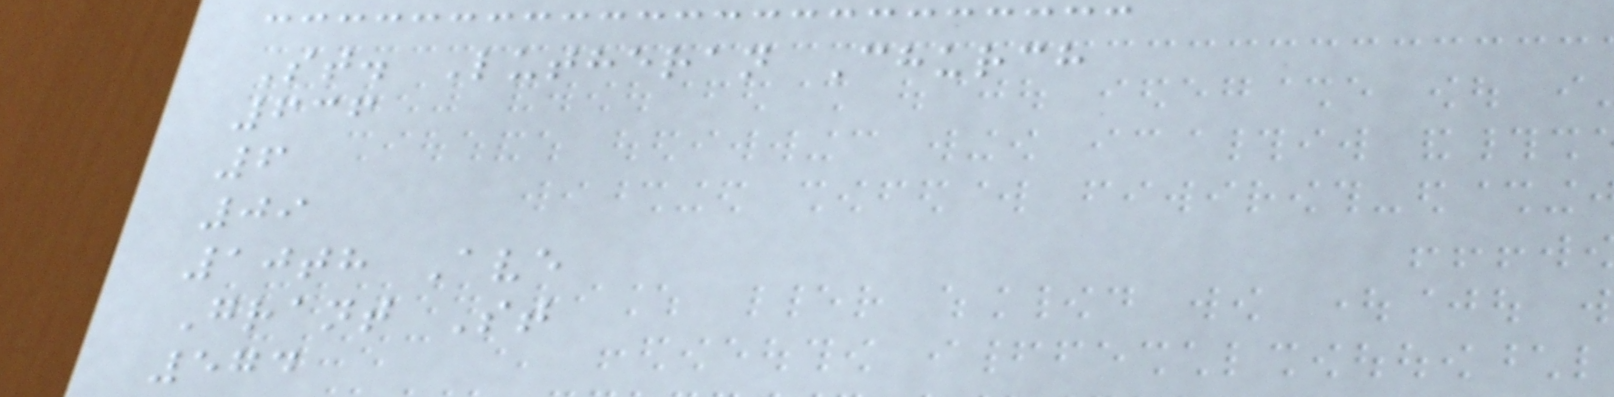St. Lutheran Church
636
6
09
10th Ave
Grant St
574
